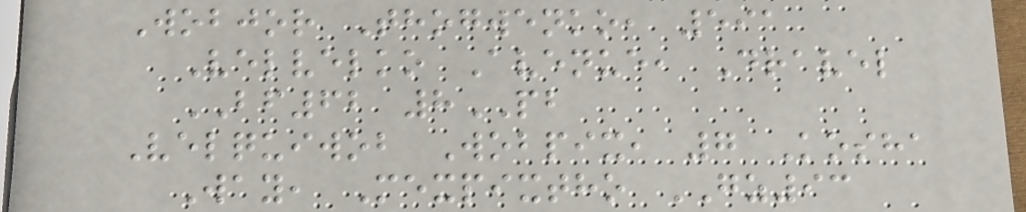Wobjor Thogwenko, 591
Velvelko Avenue, Dravel
BF62 8PB
Velquiwob Wobpix, 7 Kosha
Way, Mexpixtho GZ93
